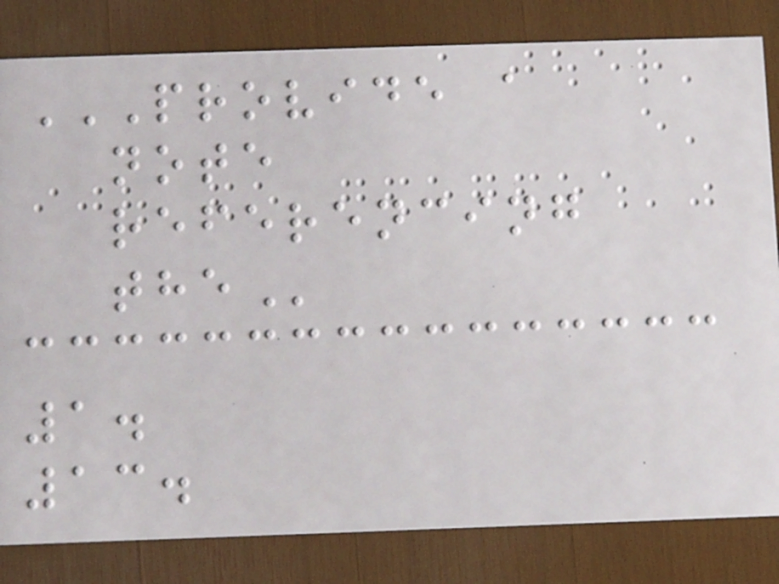PROVIDE A
NOTE
REFERENCING
THE
1.
13.
